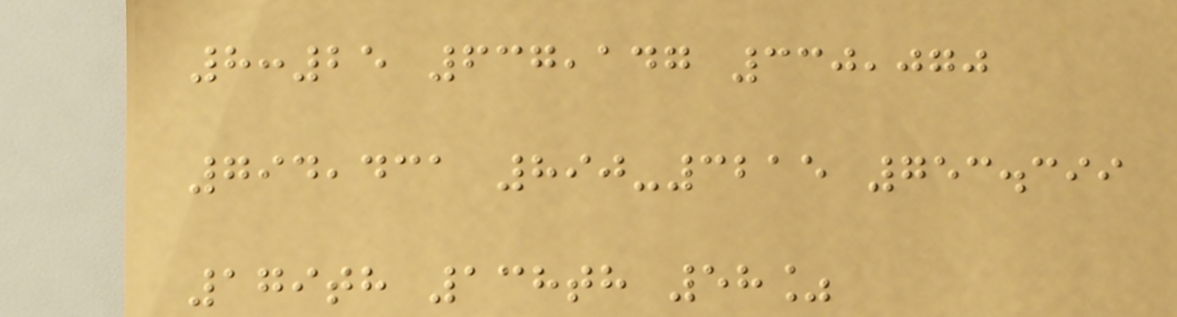8:25 637,147 330,070
794,431 890-3215 753.399
179th 138th 58%
